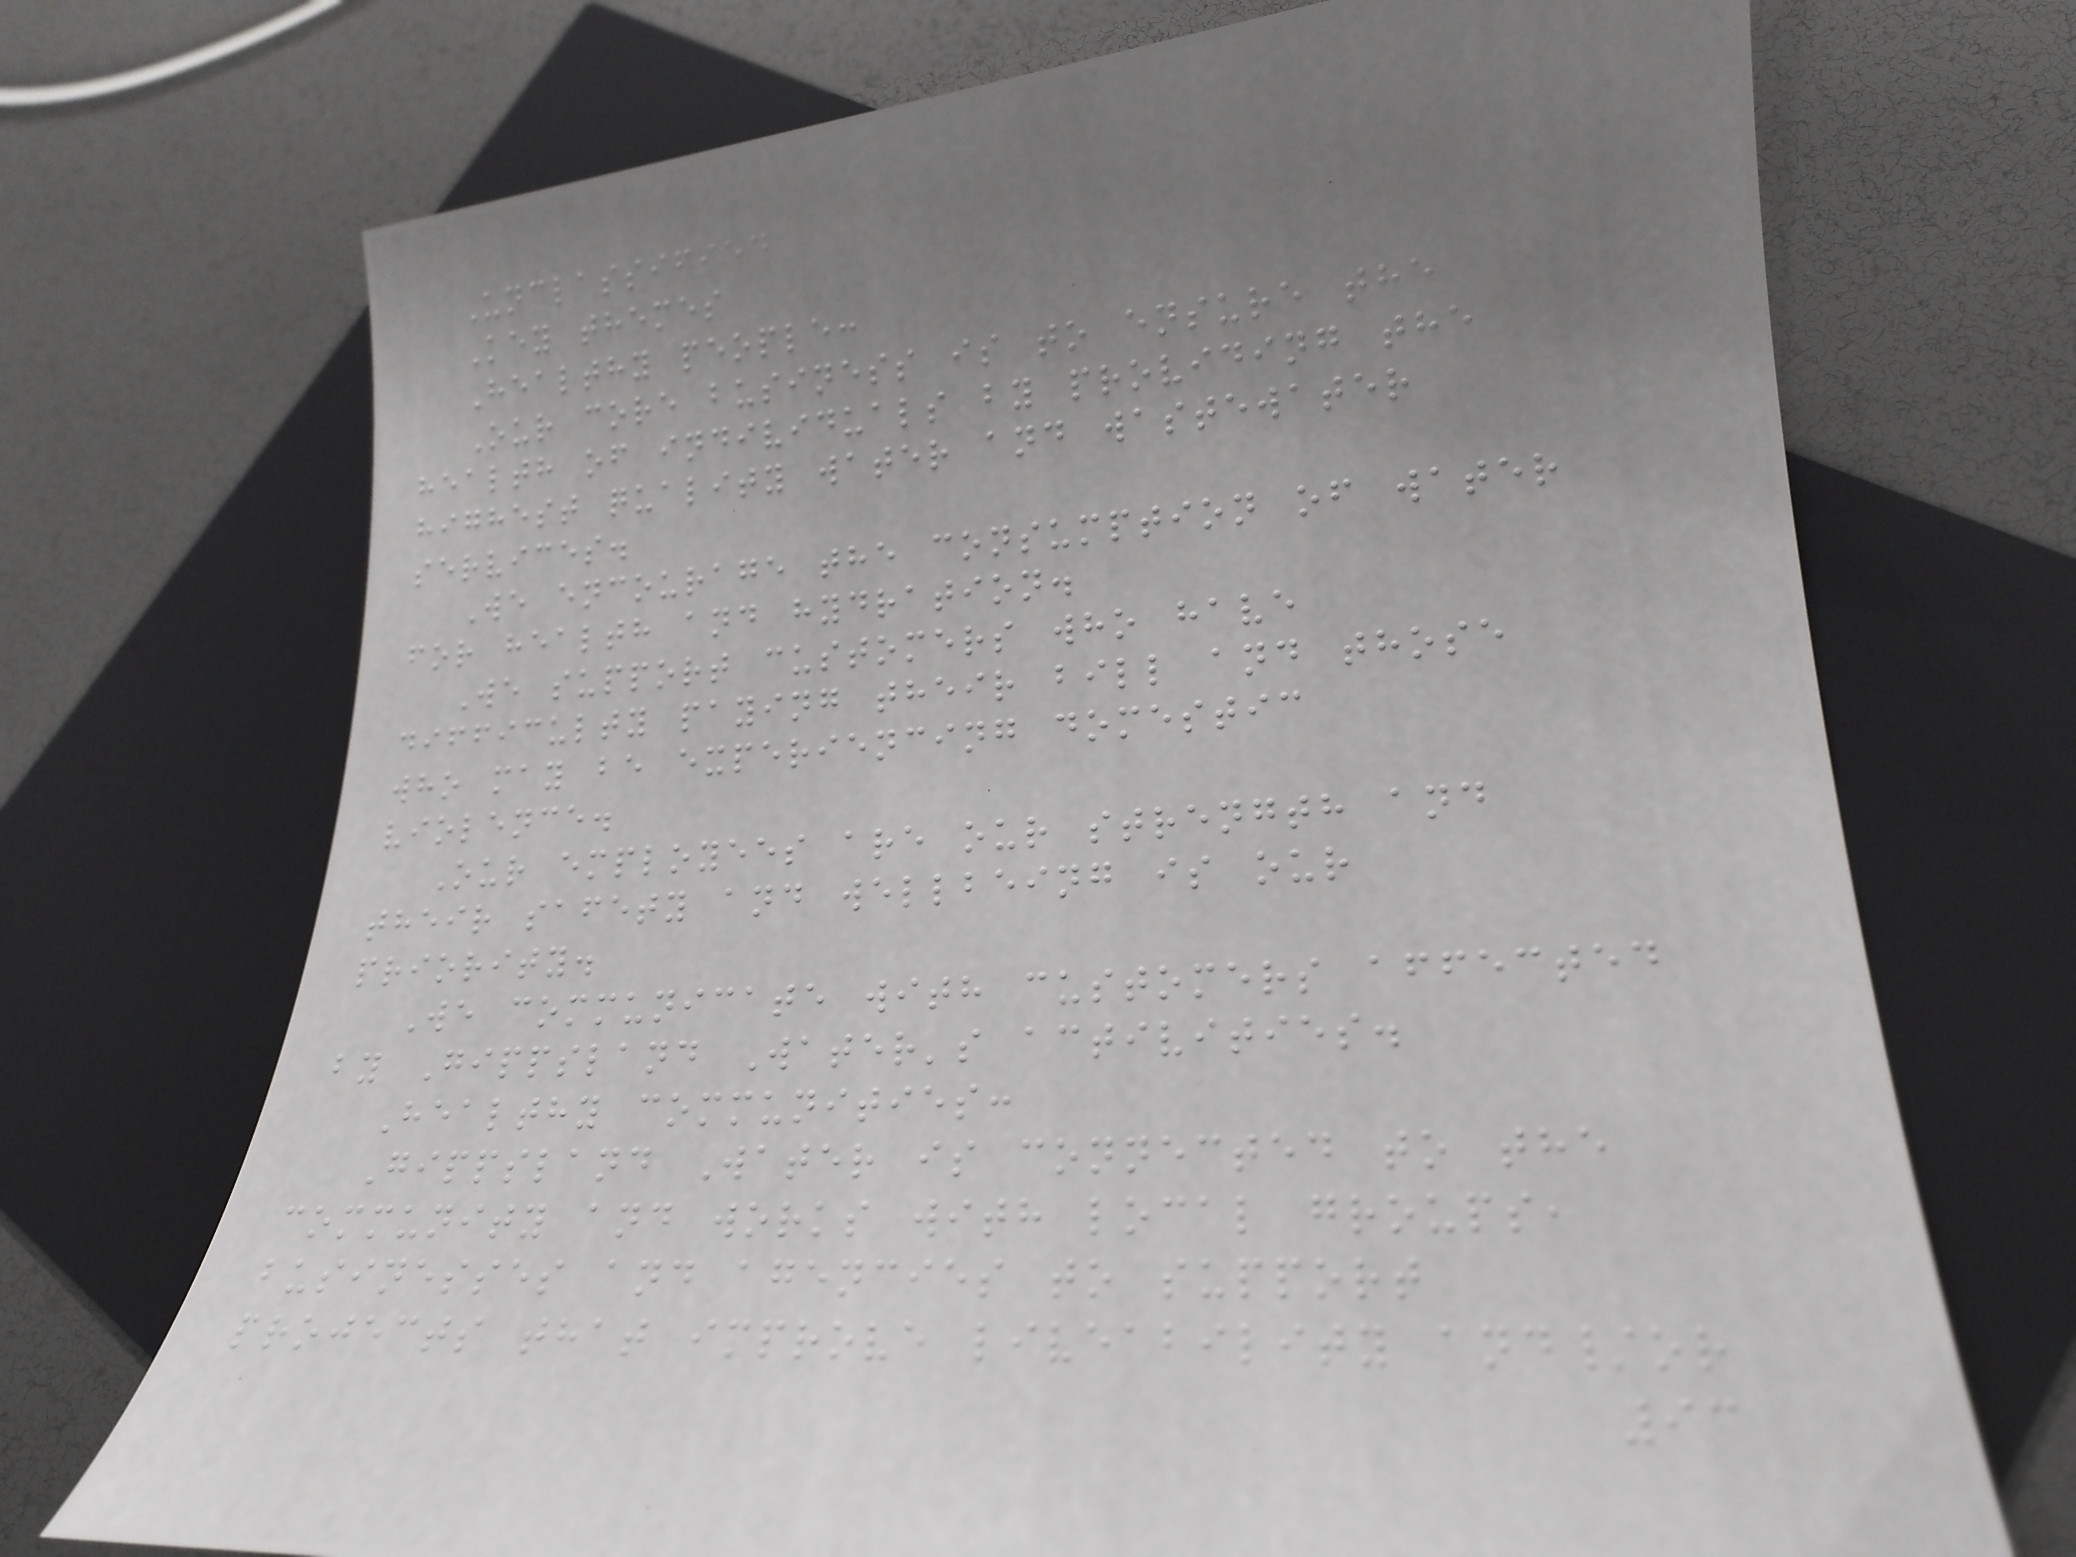Unclassified
Key themes
Healthy people:
Our core business is to ensure the
health of individuals by providing the
highest quality water and wastewater
services.
We encourage the consumption of water
for health and hydration.
We support customers who have
difficulty paying their bill and those
who may be experiencing domestic
violence.
Our employees are our strength and
their safety and wellbeing is our
priority.
We communicate with customers affected
by Gippsland Water's activities.
Healthy communities:
Gippsland Water is connected to the
community and works with local groups,
businesses and agencies to support
projects that improve liveability and/or
93
